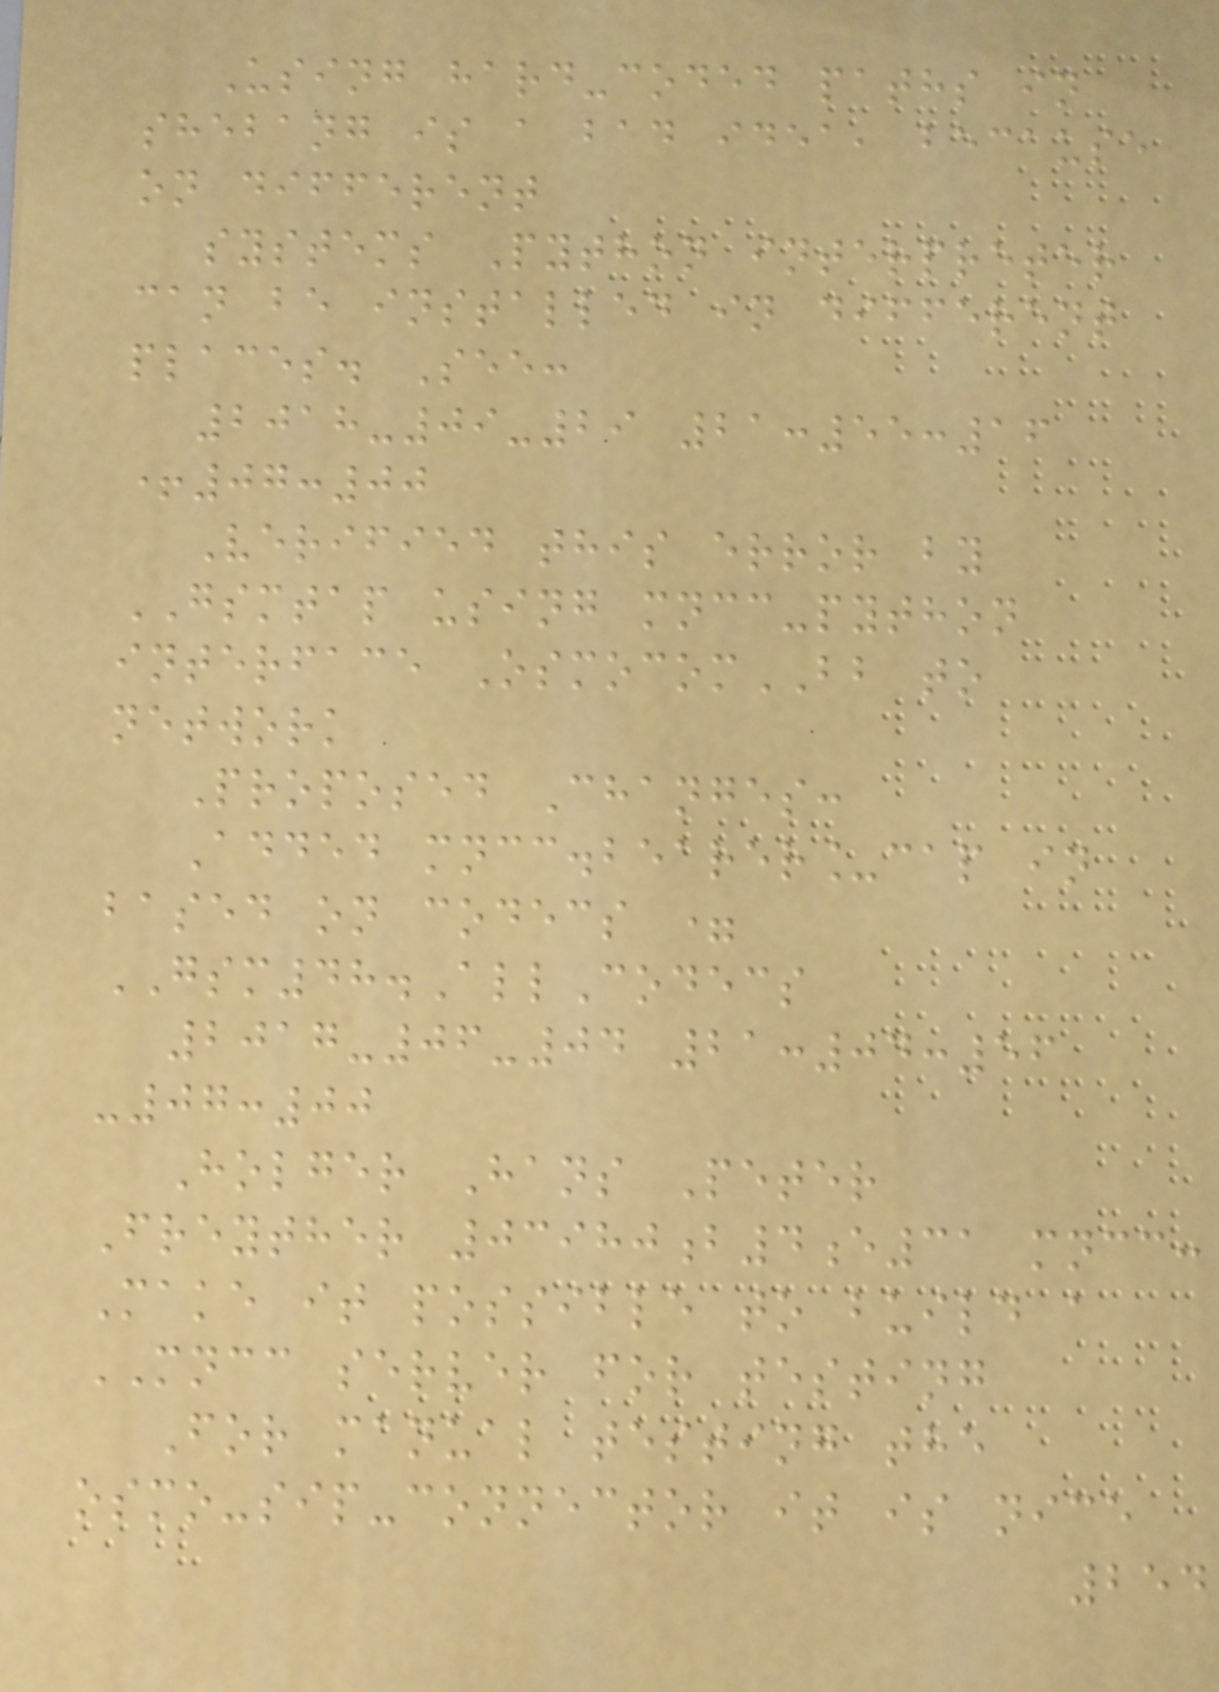Using hard-coded paths in
shebang is a bad idea, because
on different
systems Python interpreter
can be installed in different
places. See:
2018-09-29 21:55:16
+07:00
Verified this error by
GSMTAP using mncc-python
interface OsmocomBB to
network
Proposed Changes:
Added mncc.bearer_cap in
based on codecs =
GSM48.AllCodecs
2017-06-04 21:04:56
-07:00
Holger Hans Peter
Freyther 03980b4e31 mncc:
Make it possible to build a
MNCC server for testing
For manual testing the
osmo-sip-connector it is nice
254
